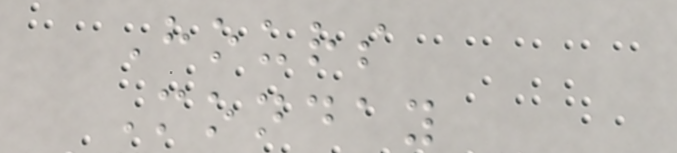Hours
Monday
